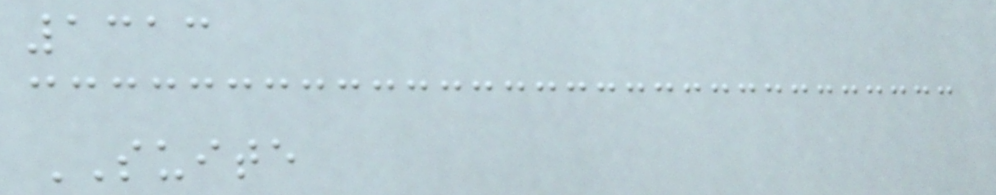1313
SUITE
